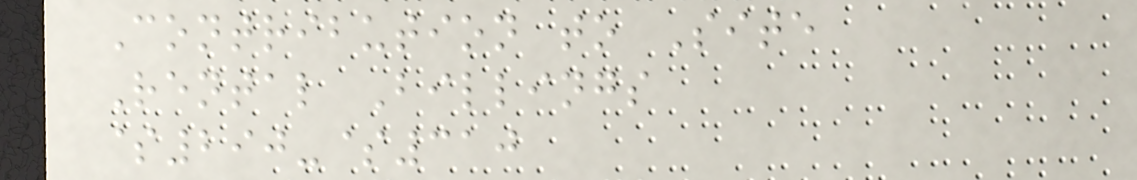Contribution to Site
Rental Billings
$290-$310
